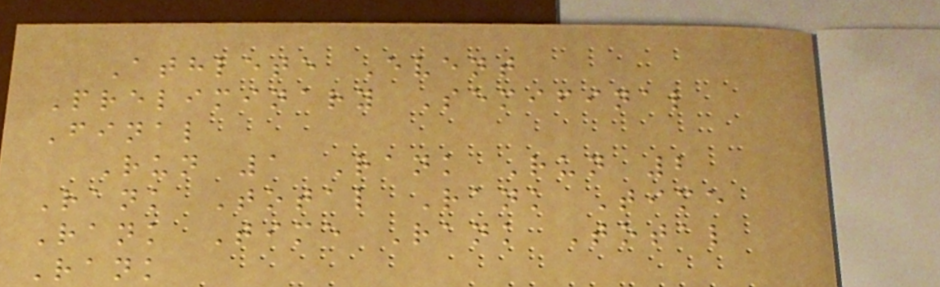Athlete Event
Preliminary Semifinal
Final
Run 1 Rank Run 2
Rank Total Rank Time
Rank Time Rank Total
Rank
